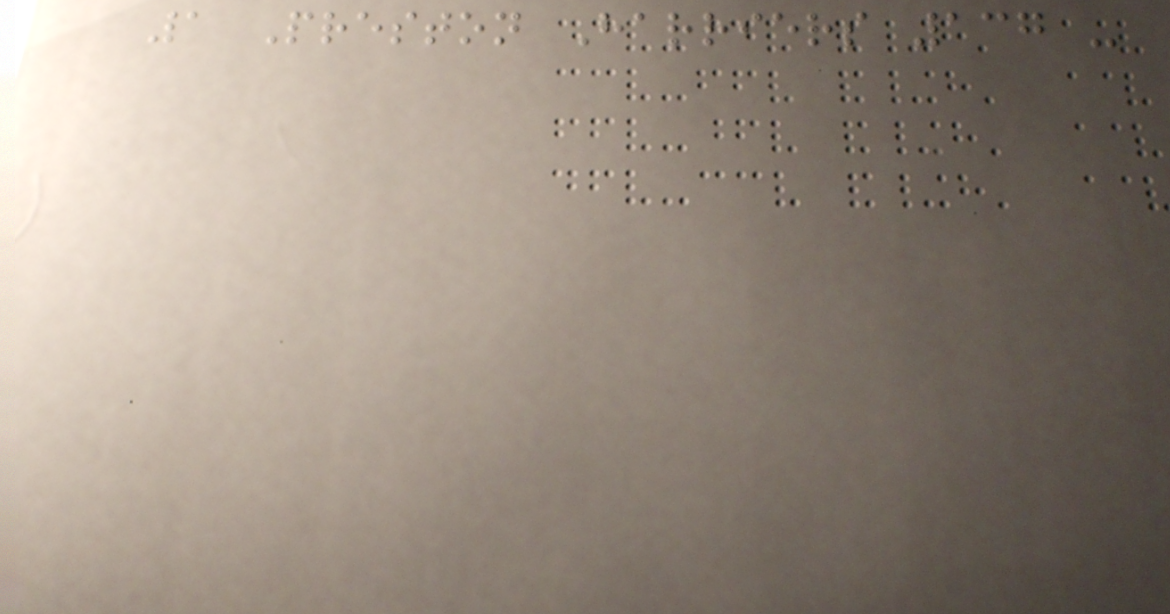1 Preston Harriers 137 -
